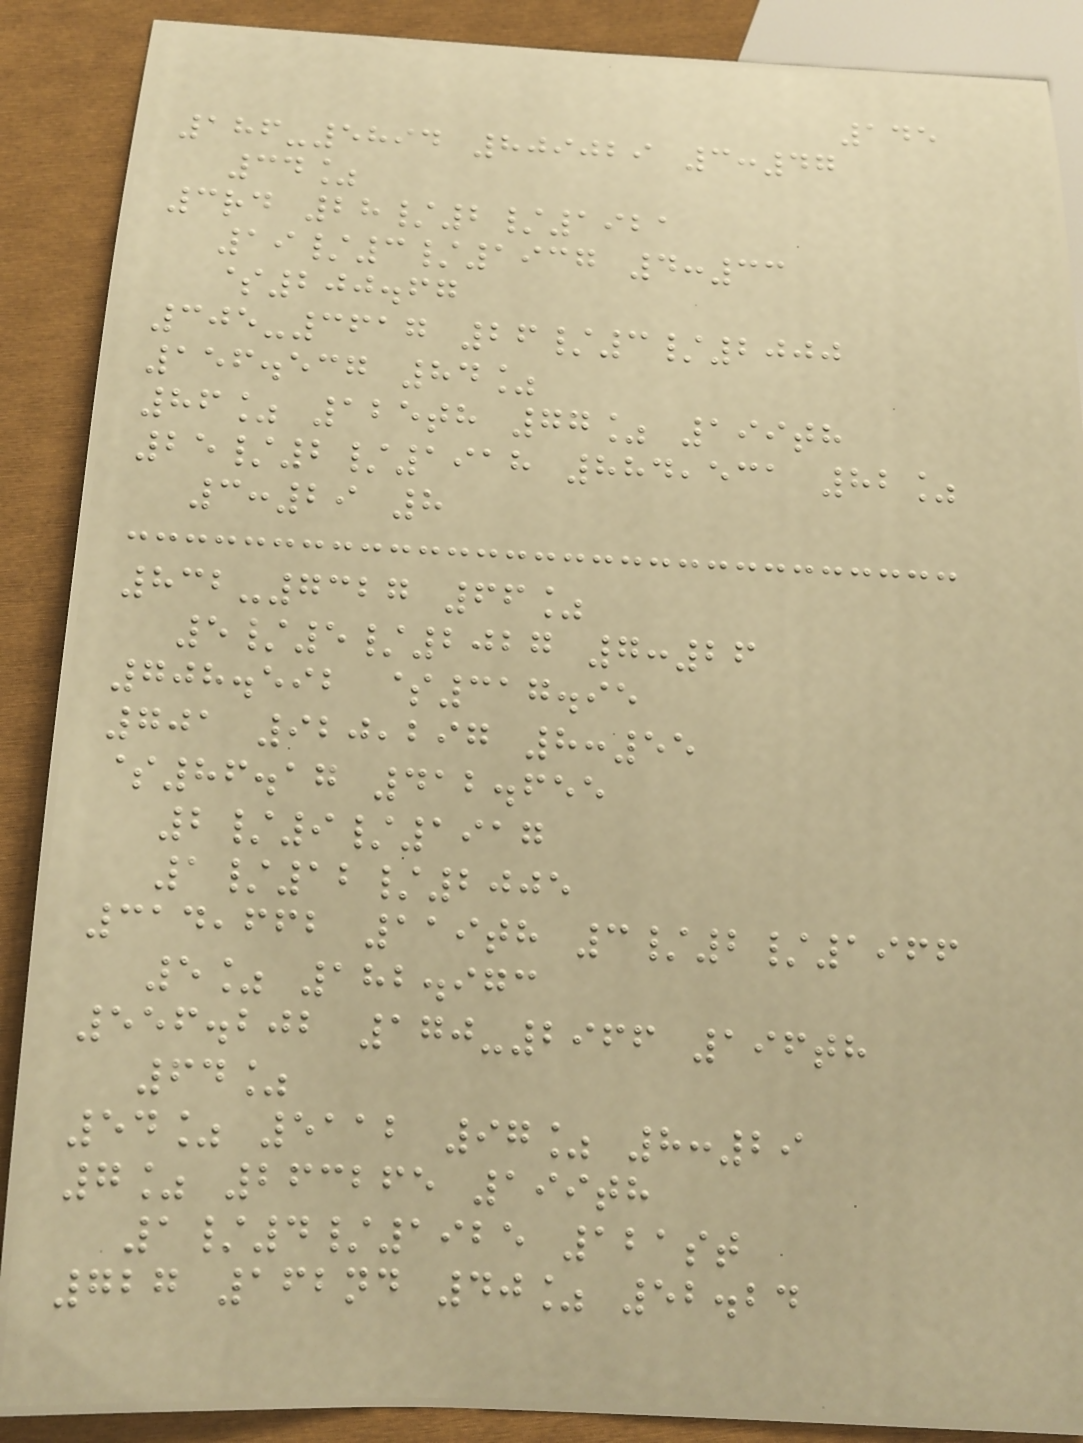145
186-5894 809029 3:47
34%
3rd 28/2/1921
19/3/1937 4:33
$200.67
305-3617 26/3/2000
156.537 84%
86% 125th 77% 199th
25/2/1918 884,531 82%
3:29 8
832-7327 66%
5/5/2027 7:26
708.592 $317.95
701 920,297 8:55
$86.17 412.655
2/9/1917
1/12/2005
314,662 119th 3/2/1966
5% 182.973
556.202 170-2966 196th
64%
54% 5112 97% 8:29
7% 263265 199th
1/4/1925 121st
727 162nd 40% 52.24
